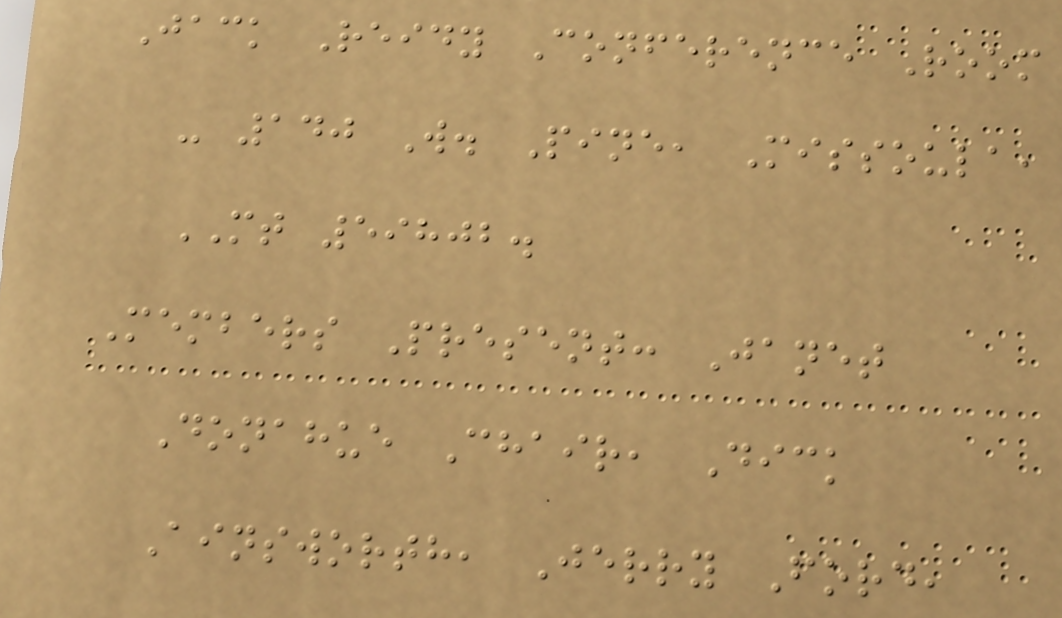Jack Reidy Conference Room
- 140 W. Pine, Missoula,
MT 59802.
Members Present: Janet
Donahue Chair, Dick
Ainsworth, Jerry Ford,
